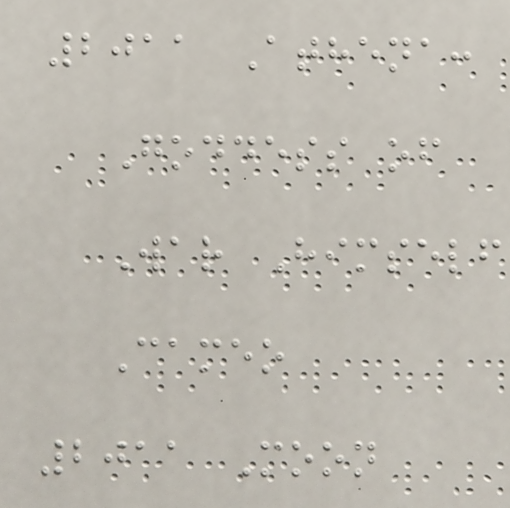2011 Athena:
Goddess of
War Himself
Cameo
2011 Moon
